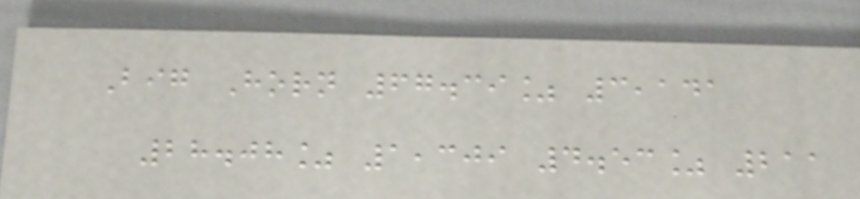Big Horn 67.39% 3,141
28.08% 1,309 4.53% 211
